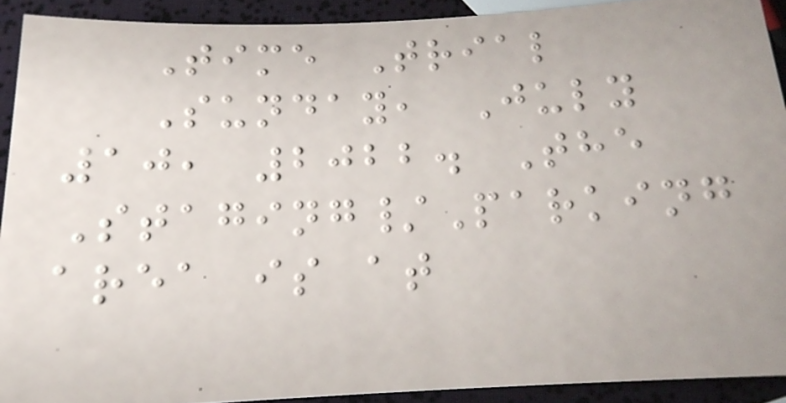Time Trial
Sunday, July
10, 2022. The
Staging/Parking
area is at
